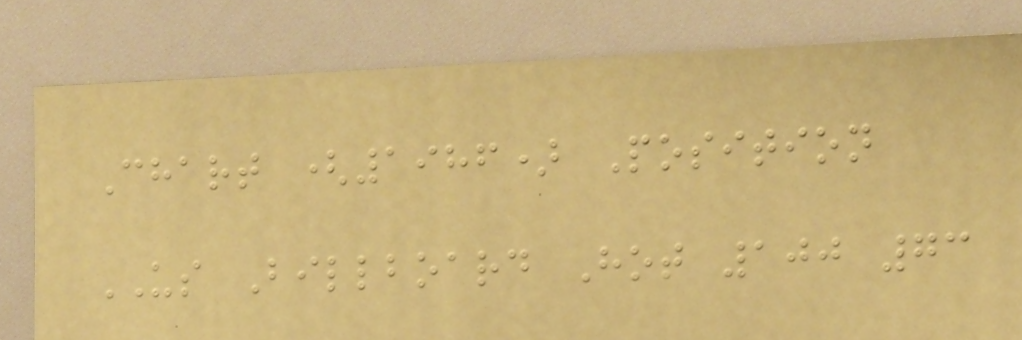Chart (1986) Position
US Billboard Hot 100 73
